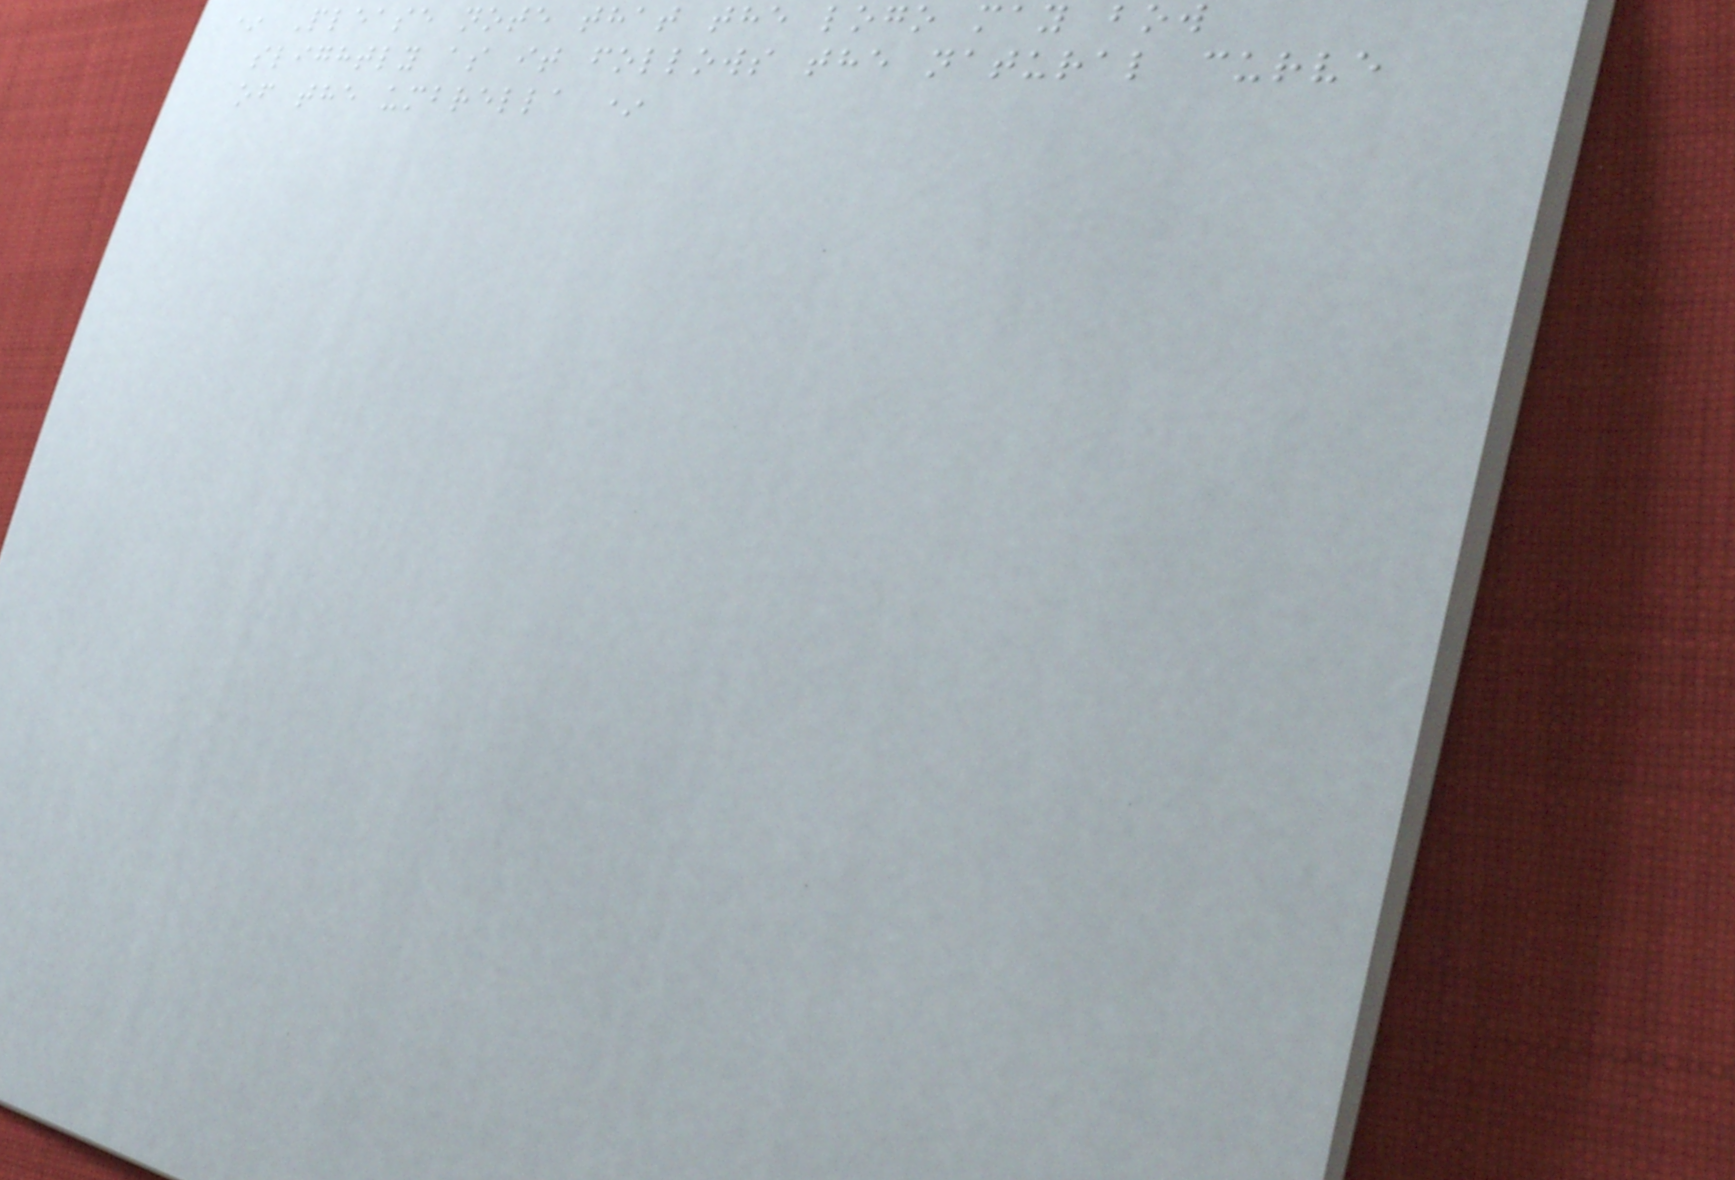* Please note that the logo may bow
slightly as it follows the natural curve
of the umbrella *
